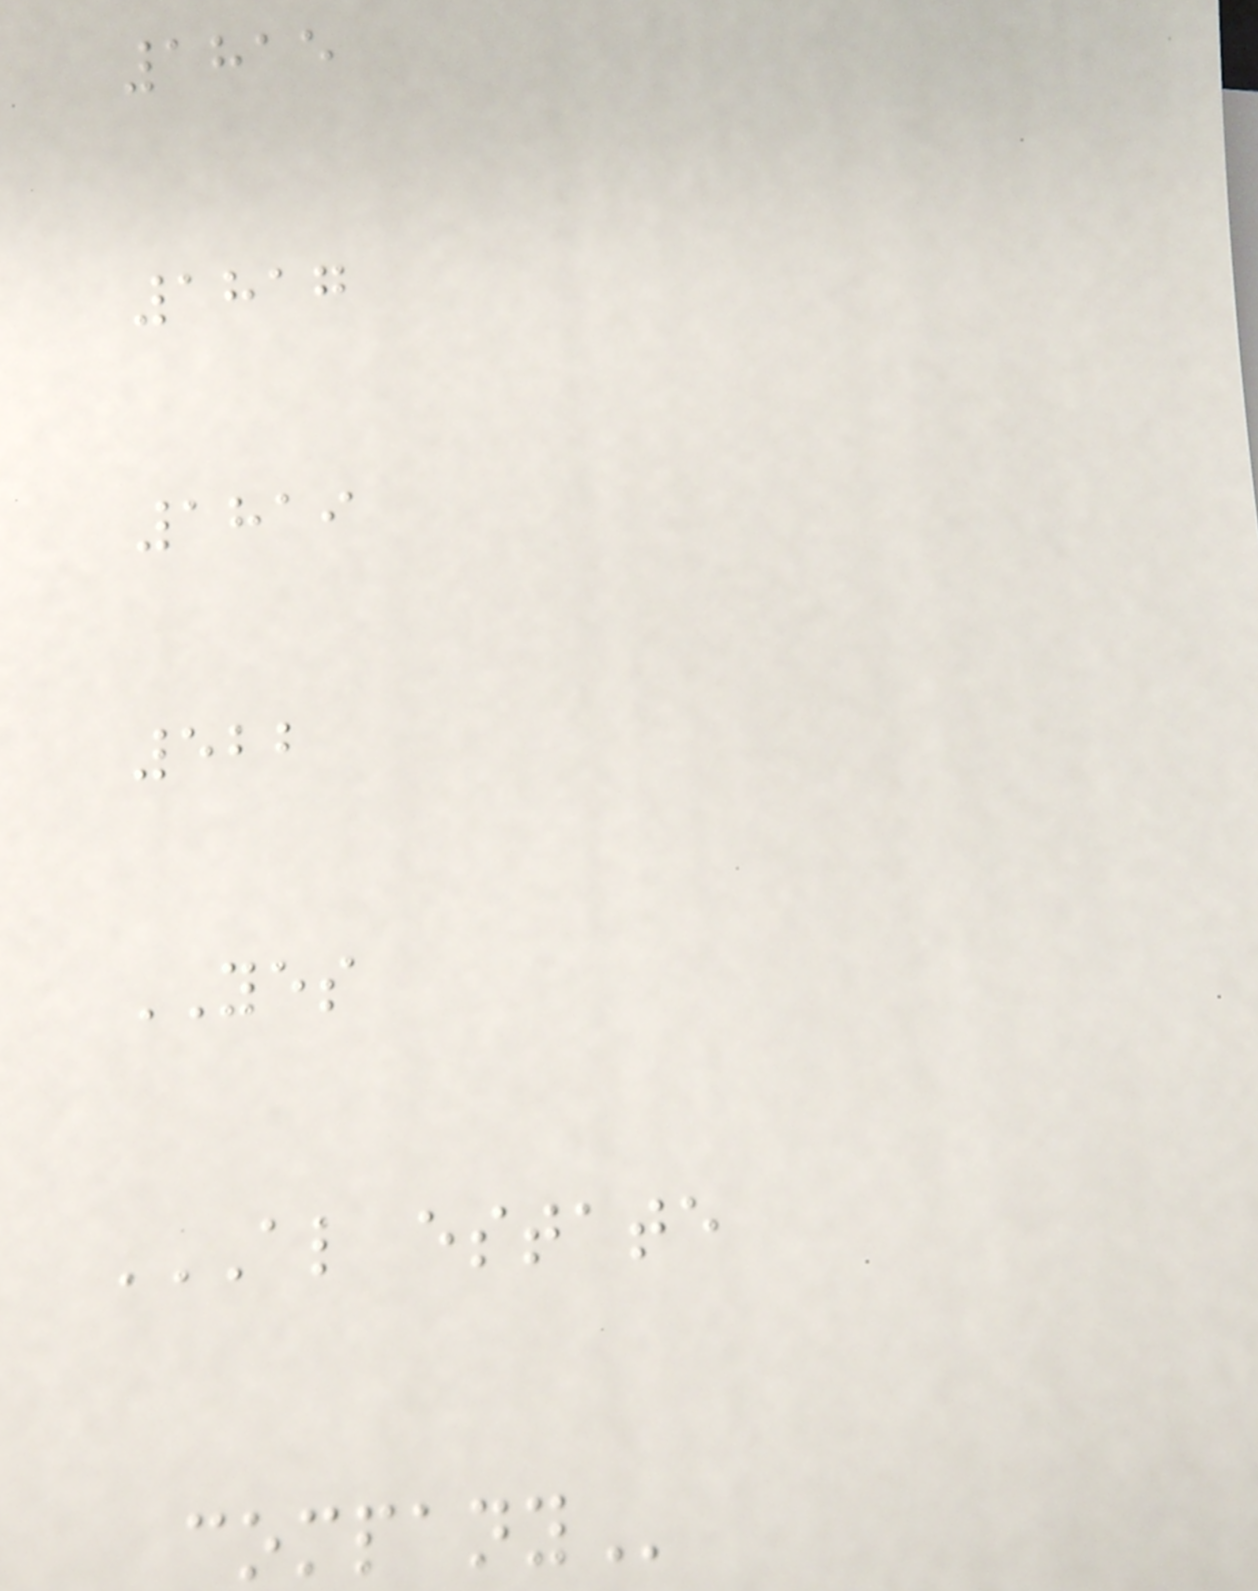1815
1817
1819
522
YES
AL ESTATE
COMPANY
